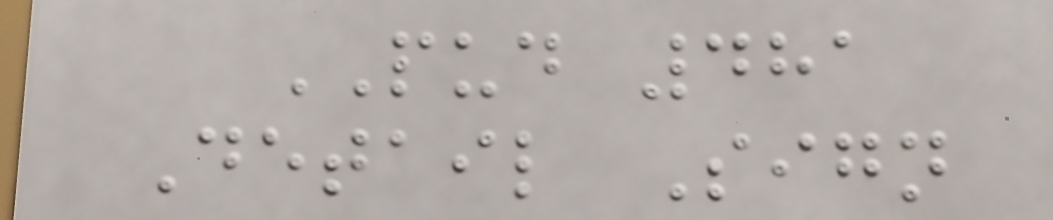PUD 481
Detail Sign
